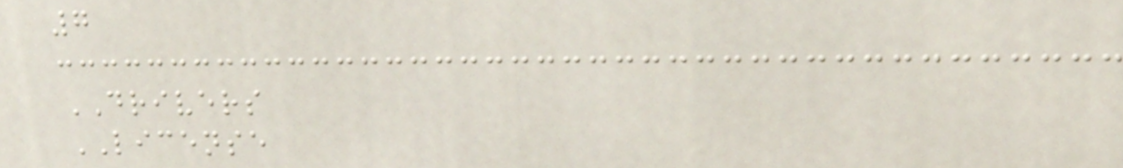7
DRIVERS
LICENSE
